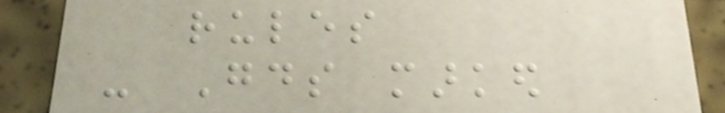rules
- Goods marked
